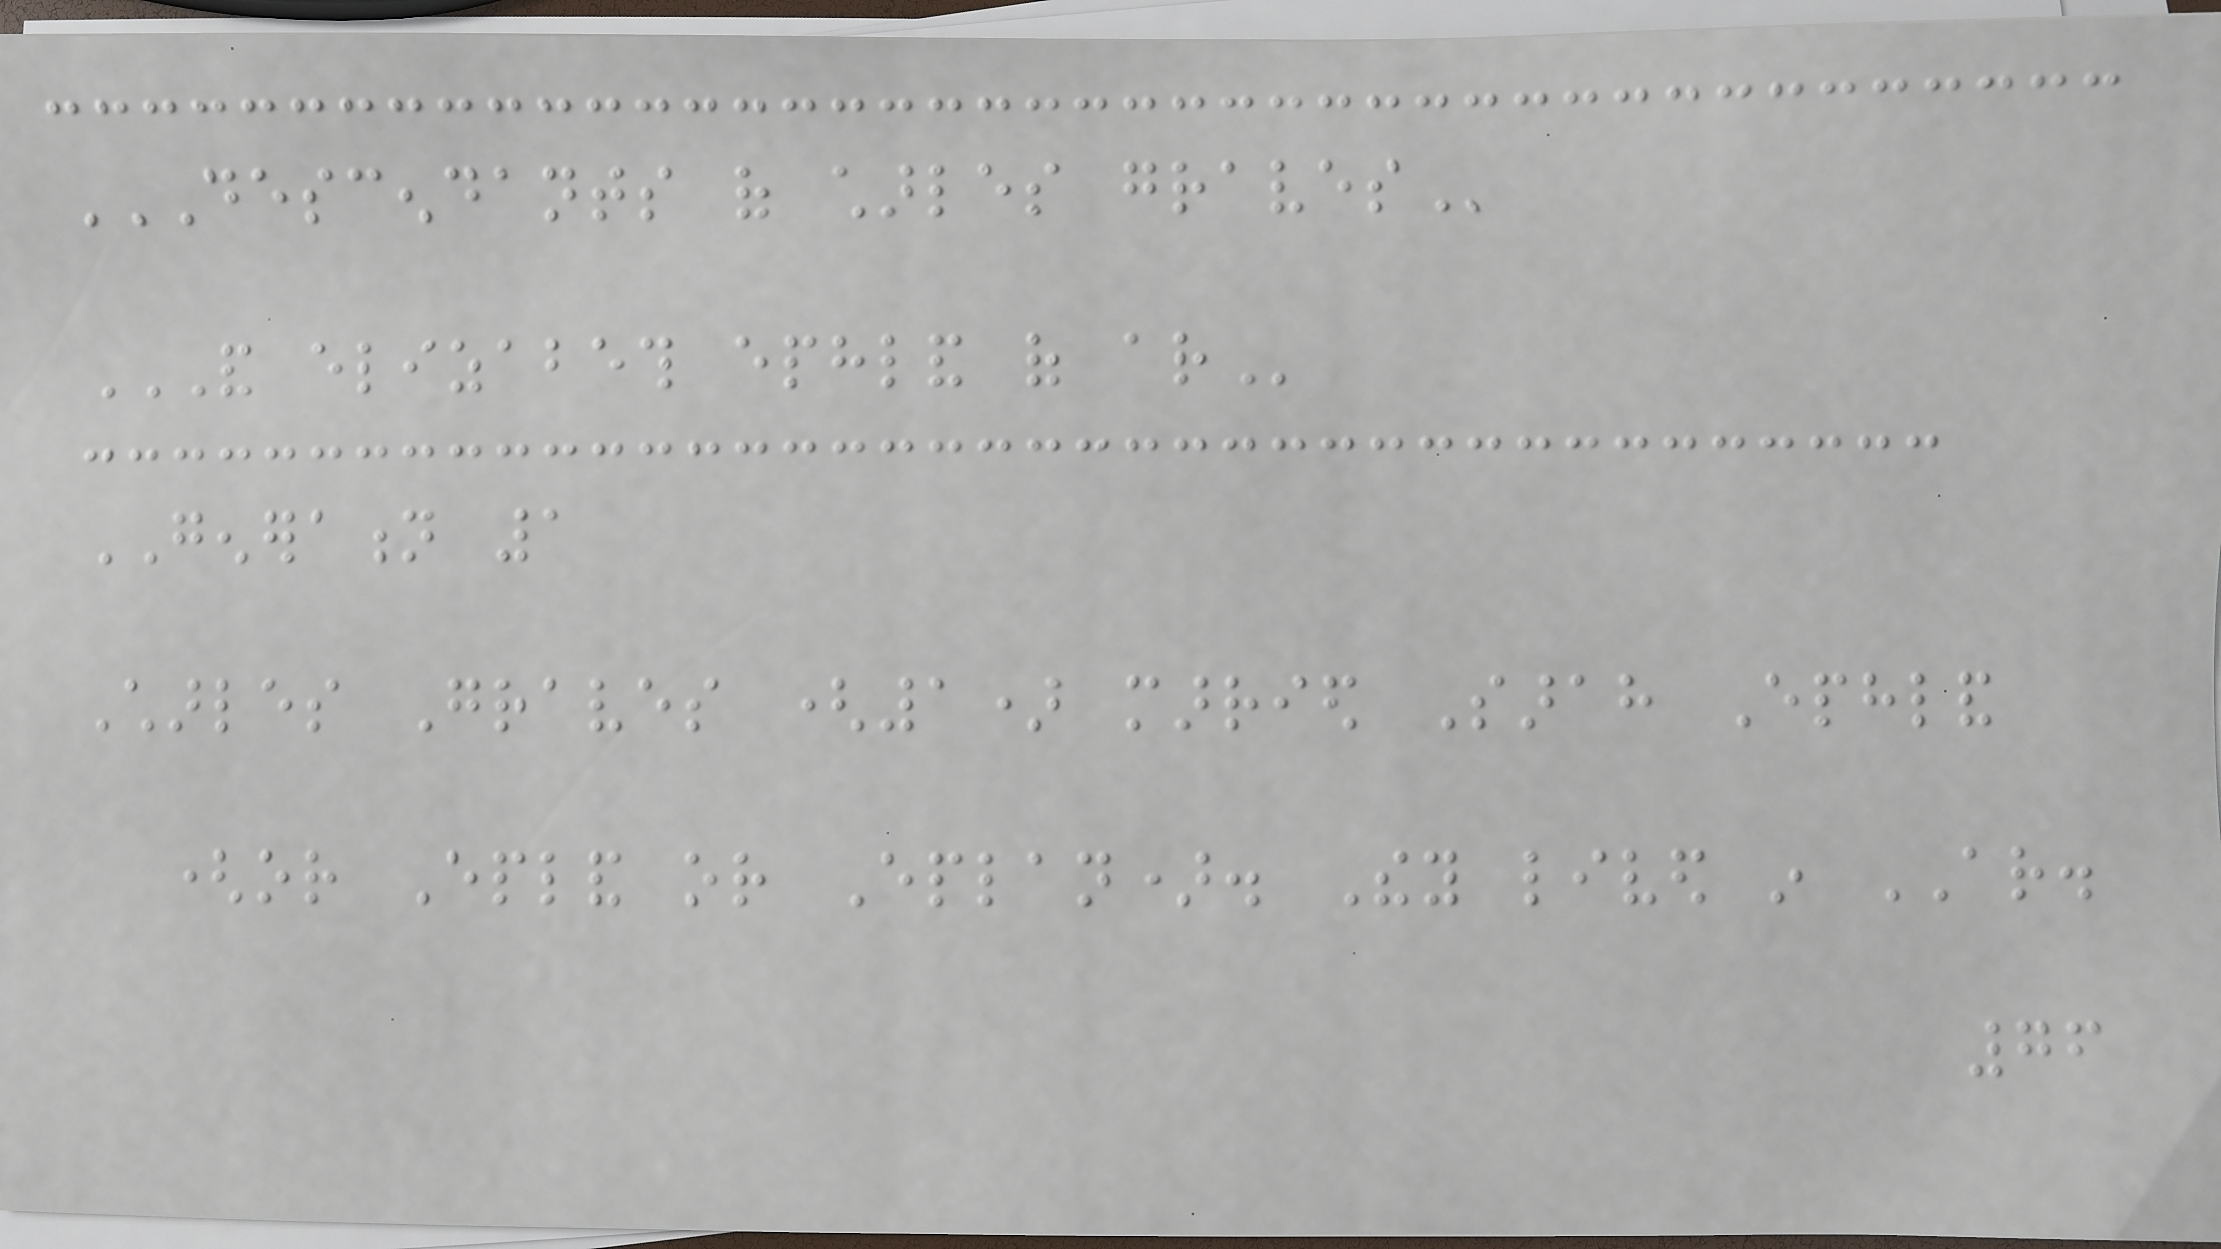DESCENDANTS OF CHARLES GRAVES
AND ELIZABETH EPHLAND OF AR
GENERATION 1
Charles Graves (1) married Sarah Ephland
(or Epland or Eplan). They lived in AR.
76
